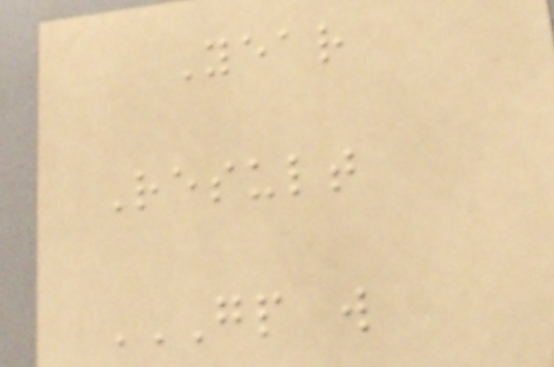Year
Result
GP W
